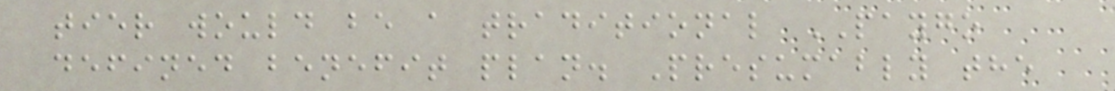tier would be a traditional PAYGO
defined benefit plan. Presumably the
